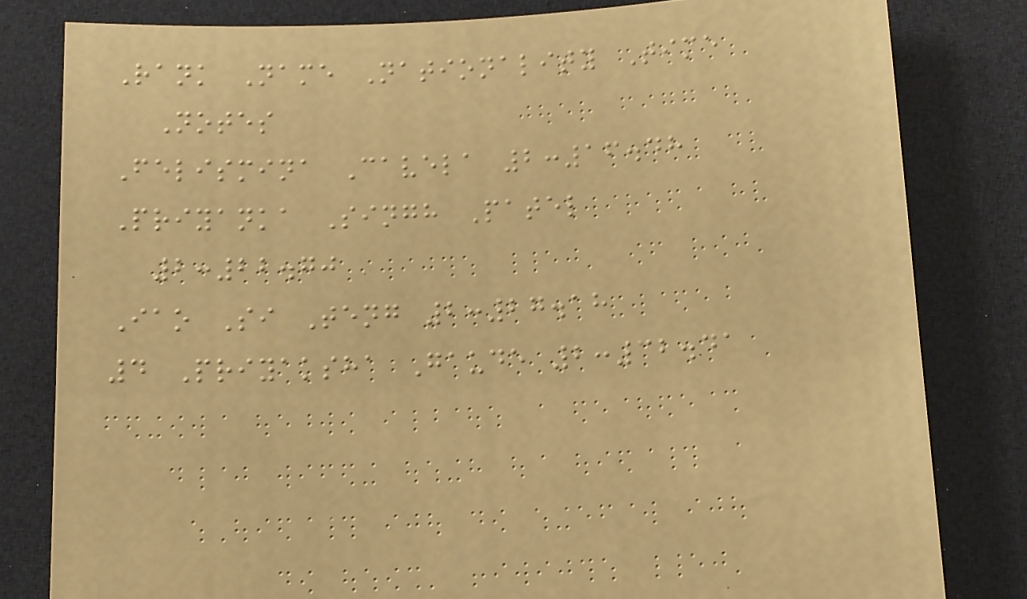Rank Name Nationality Time
Notes
Felismina Cavela 2:16.48
Priyanka Singh Patel
2:22.70
Iao Si Teng 2:27.18
4 Priyaksha Gaude 2:32.41
